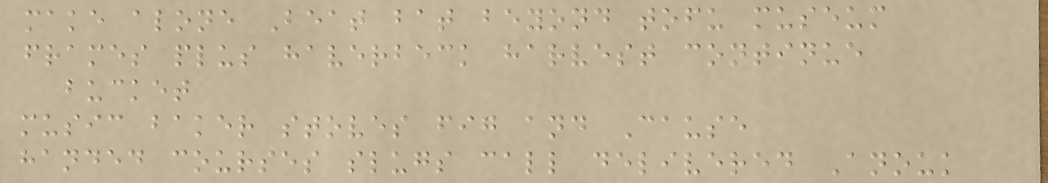make alone Beat bat beyond tofu museum
frames plus haverbeck harvest continue
bucket
music baker stoves fig and Cause
handed courses slugs call delivered Anouk
